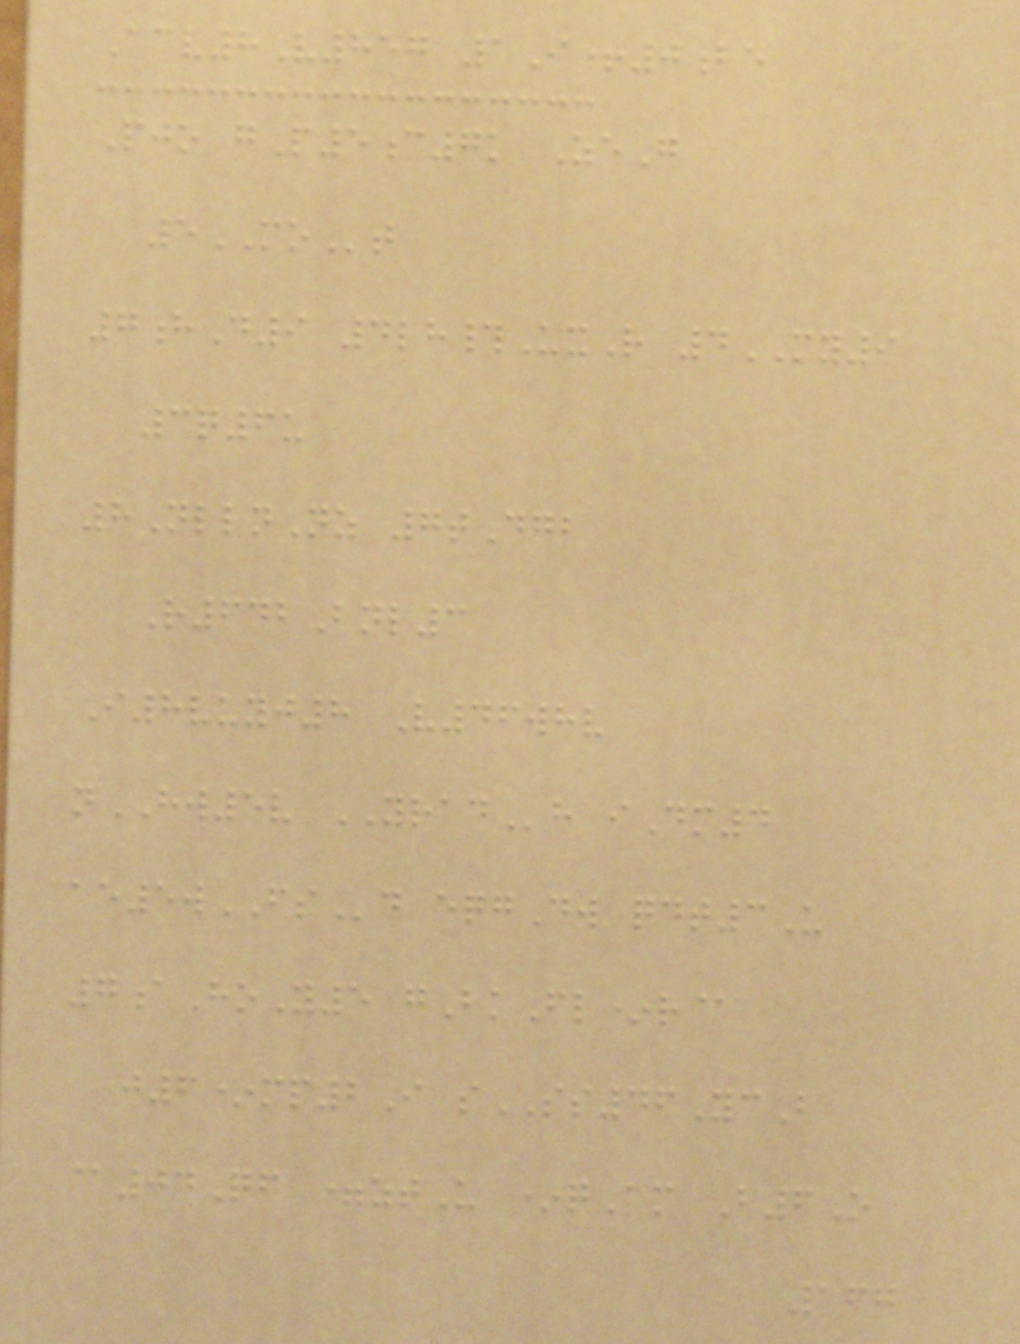Acv8V857 1I+0be
Pjo gP5c7k ZeG
5MOt
7hD9 4lh#UxR 4MY9
3q6u
8NllnNz 7tDgb
R642Bnl3
I8vuyj8 V46whv
nHW5v YRADh iDm4
ae5wFSd eqgDw qdt3U
7aHoY5 gBkFl*r@
j6*mp2I sSS46YcB
@04Qf =ztU *qAm B6O
167
